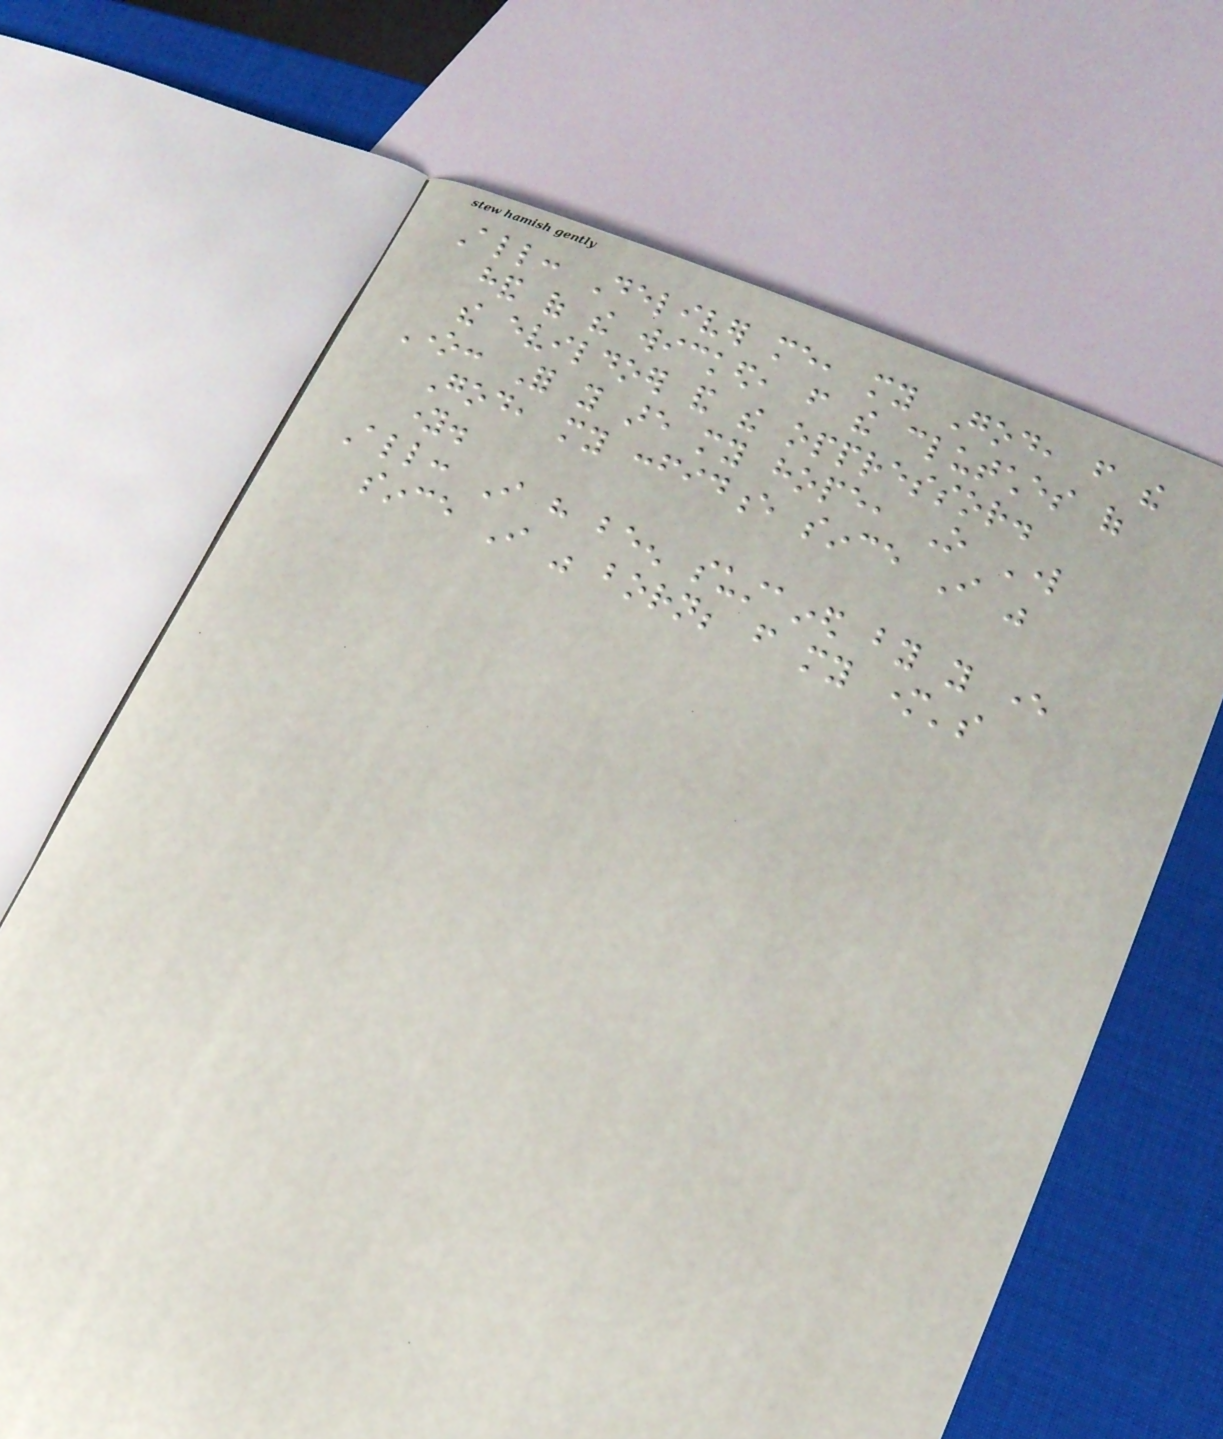All: Deliver me, my God, from the
hand of the wicked, from the clutches of
the evildoer and the oppressor.
One: For you are my hope, O Lord
God, my confidence since I was
young.
All: I have been sustained by you ever
since I was born; from my mother's
